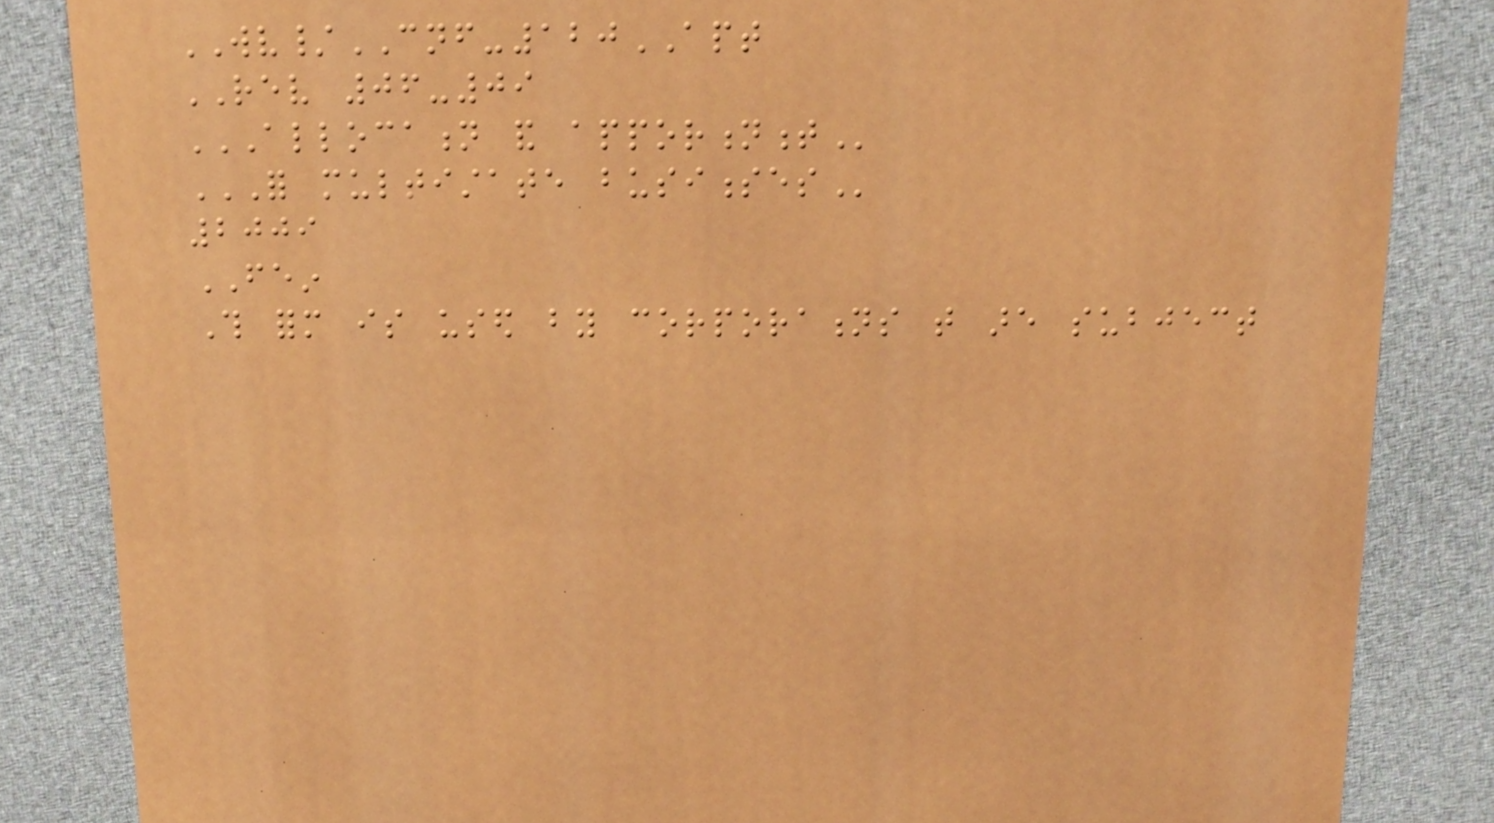WV/CNF-120APT
REV 06-09
ALLOCATION AND APPORTIONMENT
FOR MULTISTATE BUSINESSES
2009
FEIN
This form is used by corporations that are subject
